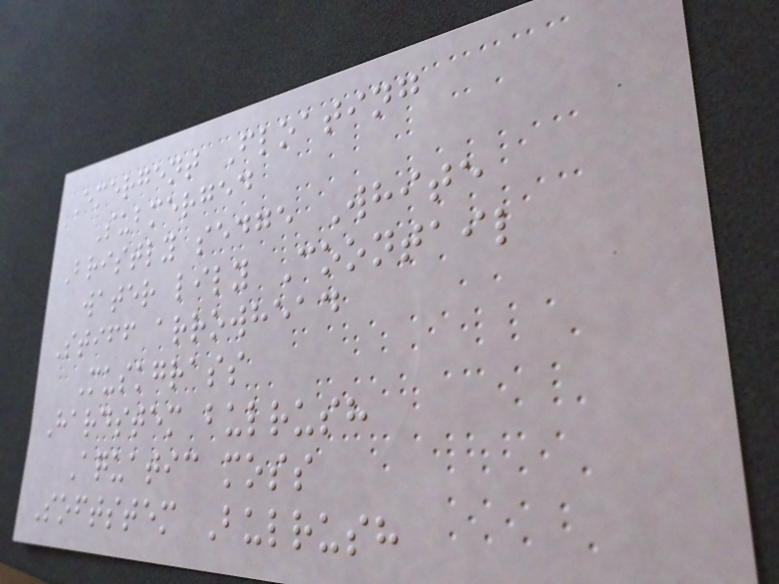Emergent Floating
Submerged
Bristly sedge White
water lily Coontail
Stiff arrowhead
Muskgrass
Hardstem bulrush
Aquatic moss
Softstem Bulrush
